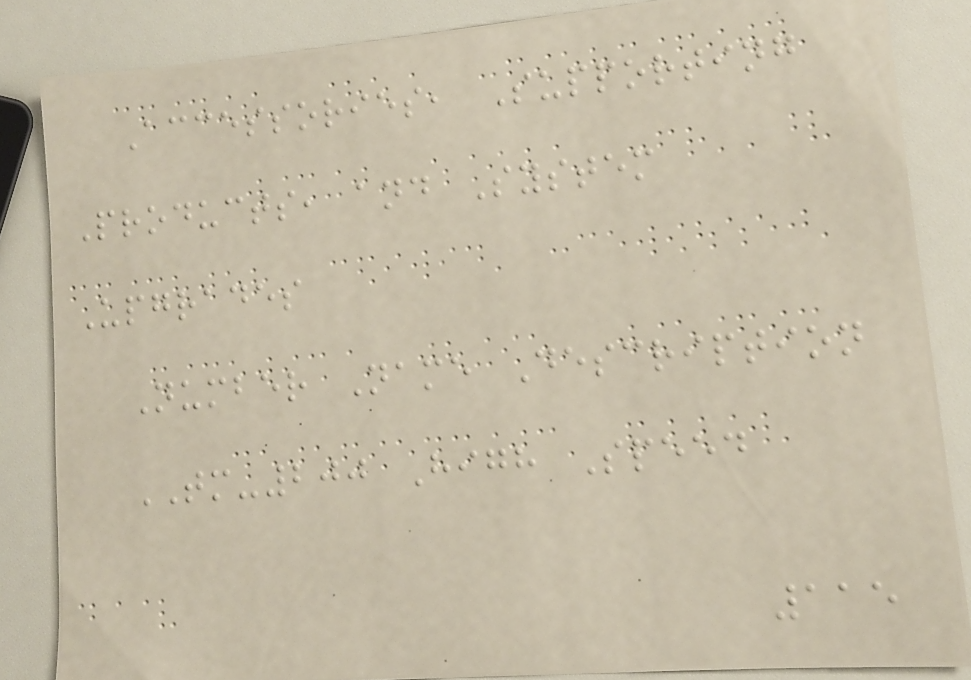Accessories, Supporting
Products, and System
Upgrades
Number Name Description
TM-200 High Speed
115
